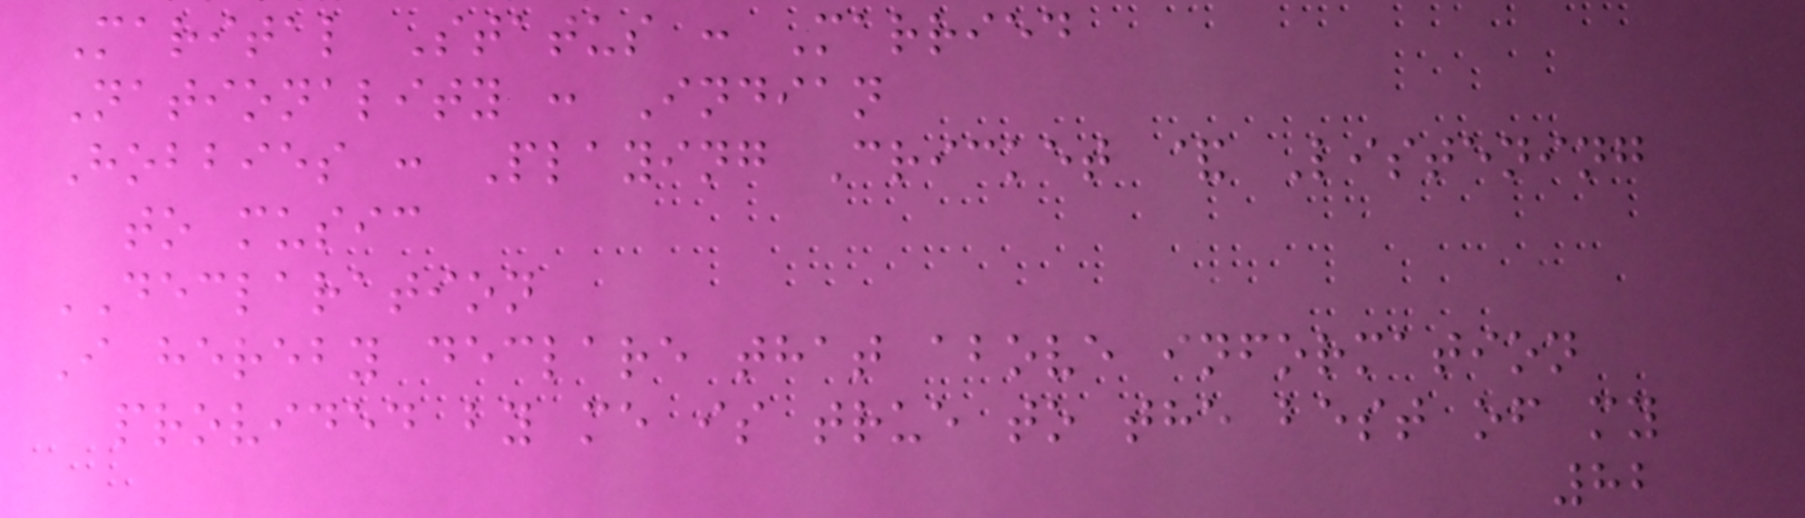Marital Status : Married
Nationality : Indian
Hobbies : Playing Cricket & Listening
to music
DECLARATION
I hereby declare that above information
provided by me is true to the best of my
82
